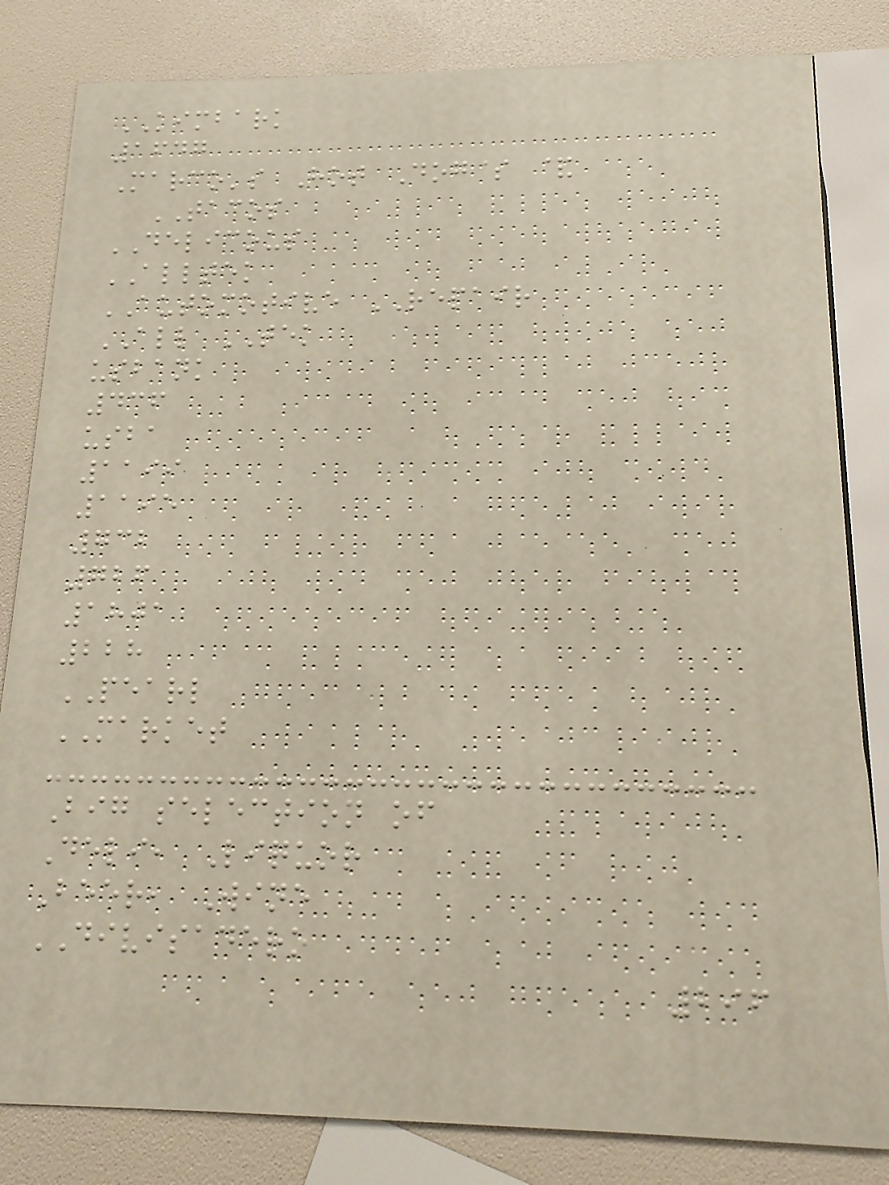KIMBARK
1647
Marco's Hot Dog$ &
TACOS
DELICOUS
ALLTEK
AUTOMOTIVE REPAIR
ALL TEK
usbank
436
usba
1199
1195
732
726
1801
228
PEARL
MARKET
Big selection of
Deli, Liquor
Beer, Wine
DIVISADERO
296
